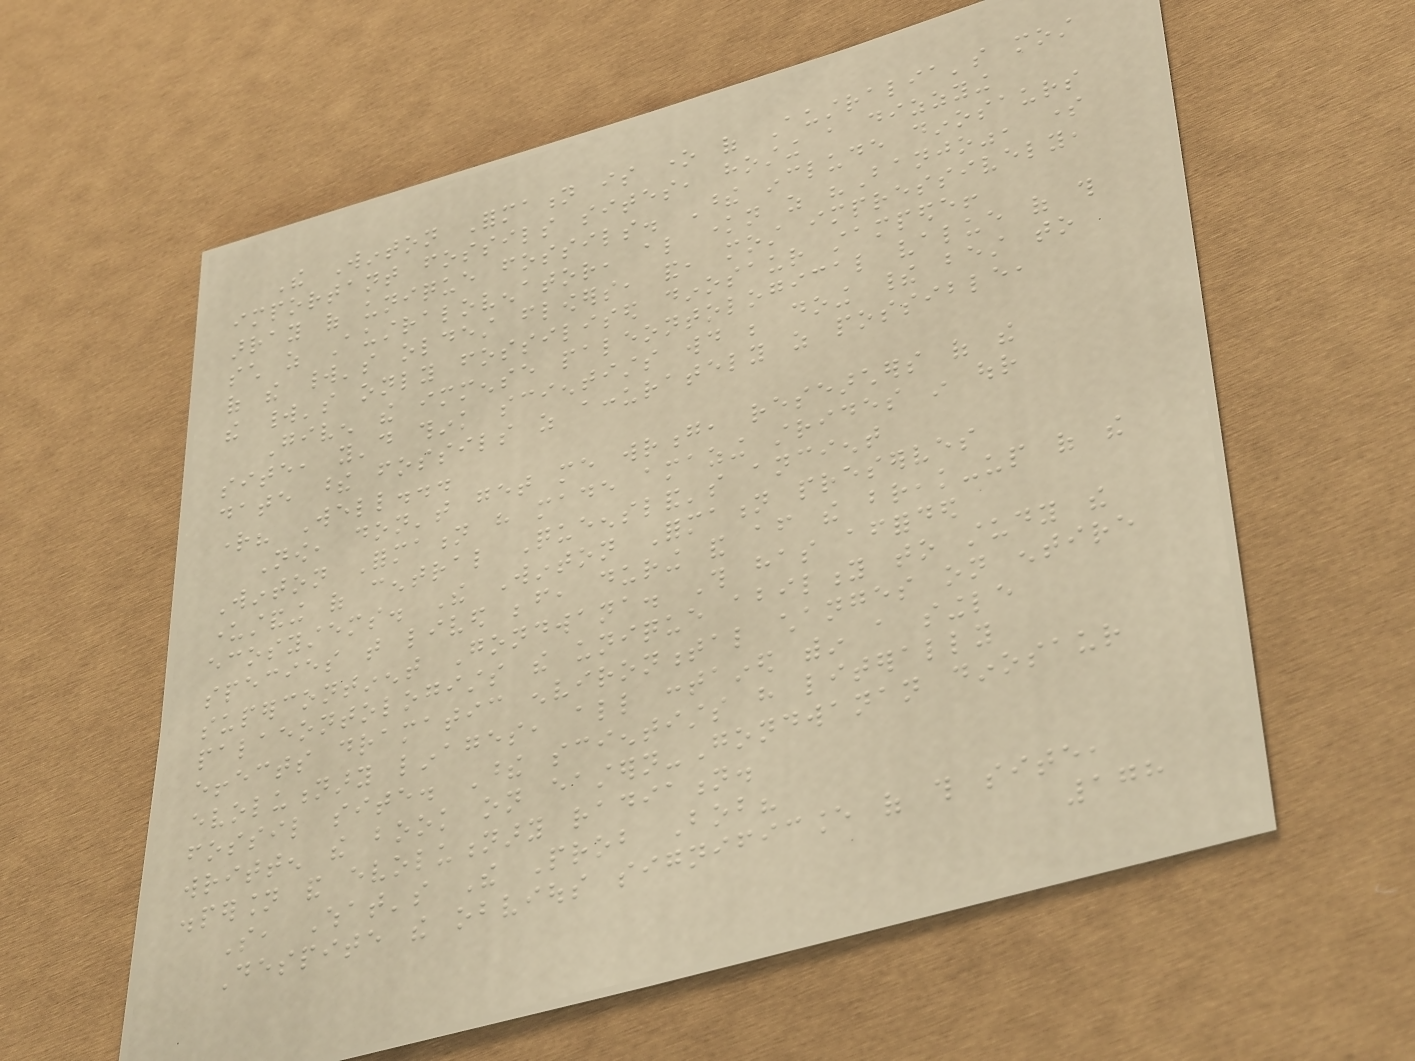The Winton Formation is one of Australia's most
important fossils sites, hosting a dizzying
array of unique fossils. These include dinosaurs
such as Australovenator, also known as "Banjo", some
of the world's oldest flowers, and, most impressively,
the world's only fossilised dinosaur stampede!
Given the immense paleontological value of this
site, you'd think scientists would be doing their best to
date these fossils as accurately as possible,
right? Well...
Now, don't get me wrong, researchers of the
Winton Formation have made amazing strides in our
understanding of central Queensland's ancient
ecosystems. The Winton Formation preserves
species that lived before, during and after the break-up of the
supercontinent Gondwana. This has afforded
palaeontologists the unique ability to study the
effects dramatic environmental changes on entire
evolutionary linages, all contained within a single
fossil site. These scientists have literally
written the book on eastern-Gondwanan dinosaur
dispersion and evolutionary radiation.
So, What's The Prob Bob?
Despite the obvious significance of this site,
178
